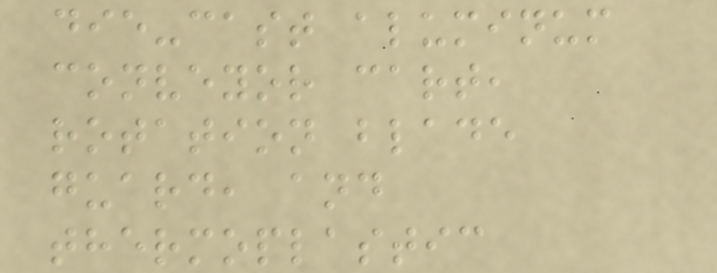die-cast aluminum
conveyor cart,
rotation blade
guard, and
thermoplastic
